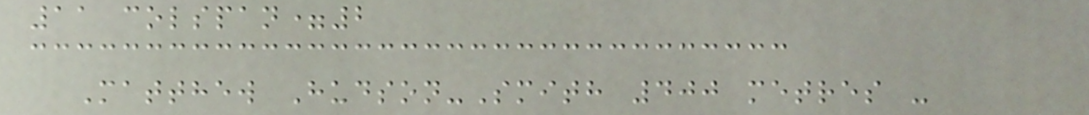11 colspan=2
Matthew Hudson-Smith 400 metres -
